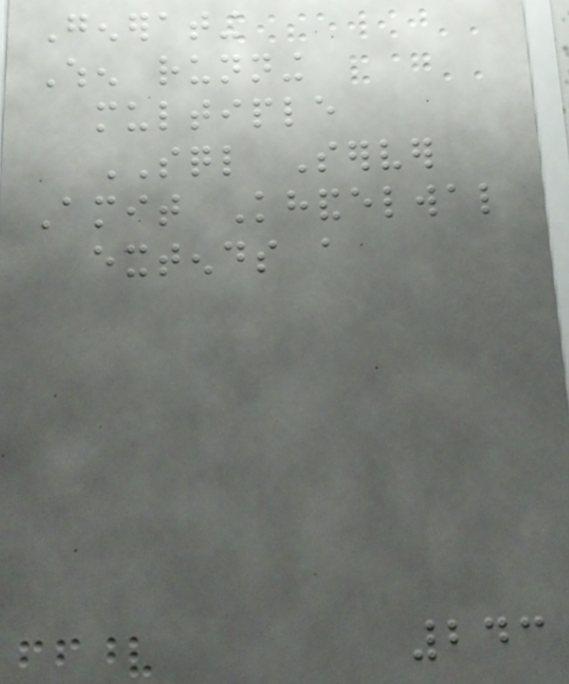Generating
When running
multiple
SQL Server
Amit Khandelwal
extends a
243
